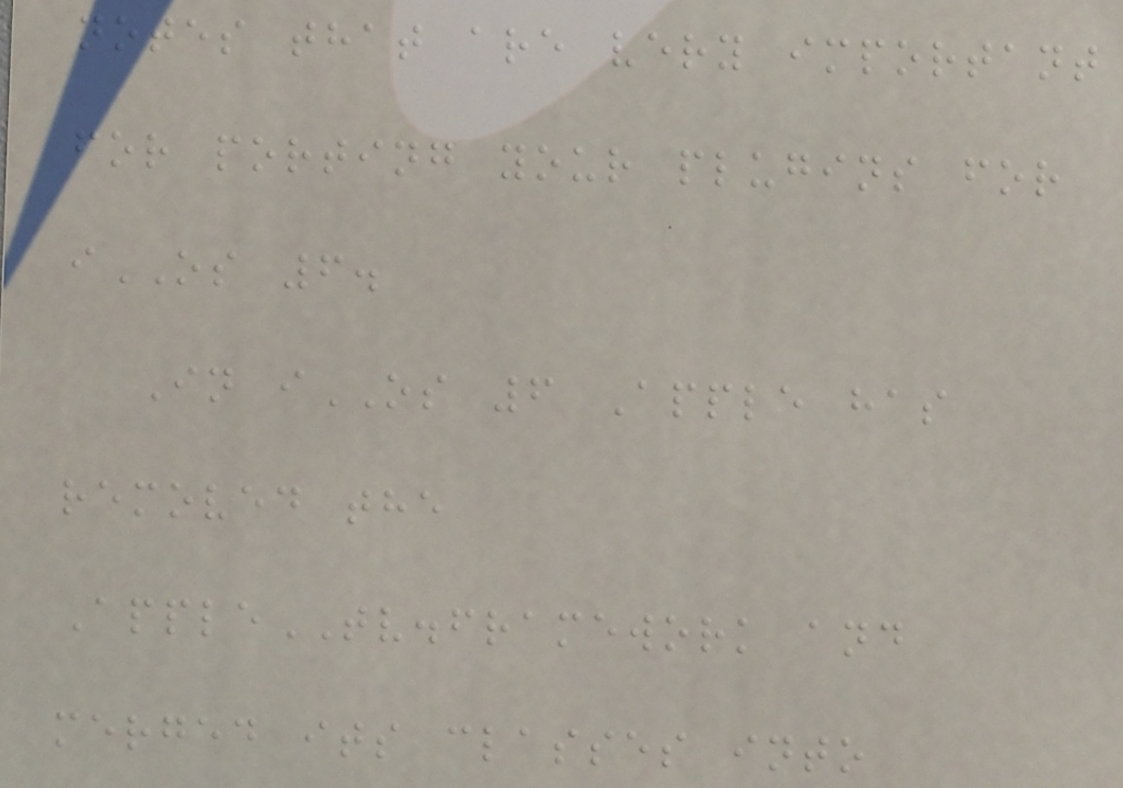notes that are very important
for porting your plugins for
iOS 6.
In iOS 6 Apple has
removed the
AppleTV.framework and
merged its classes into
